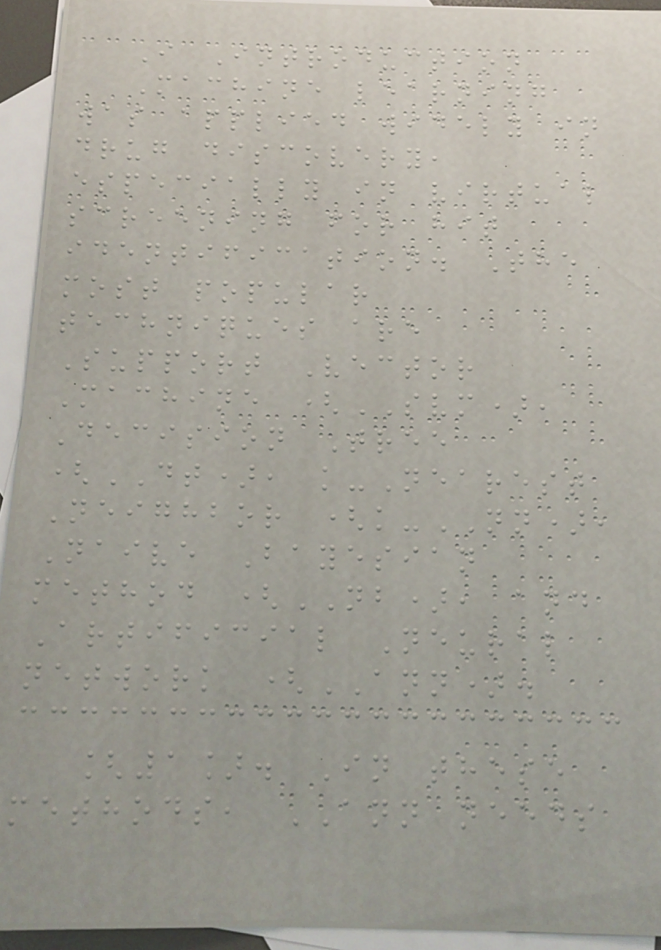I Introduction
Machine learning
was applied widely in
drug discovery,
especially in virtual
screening for hit
identification. The
most popular
techniques are
Support Vector
Machine (SVM),
Decision Tree
(DT), k-Nearest
Neighbor (k-NN),
Naive Bayesian
method (NB), and
Artificial Neural
network (ANN).
[1]. In these
methods, ANN needs
